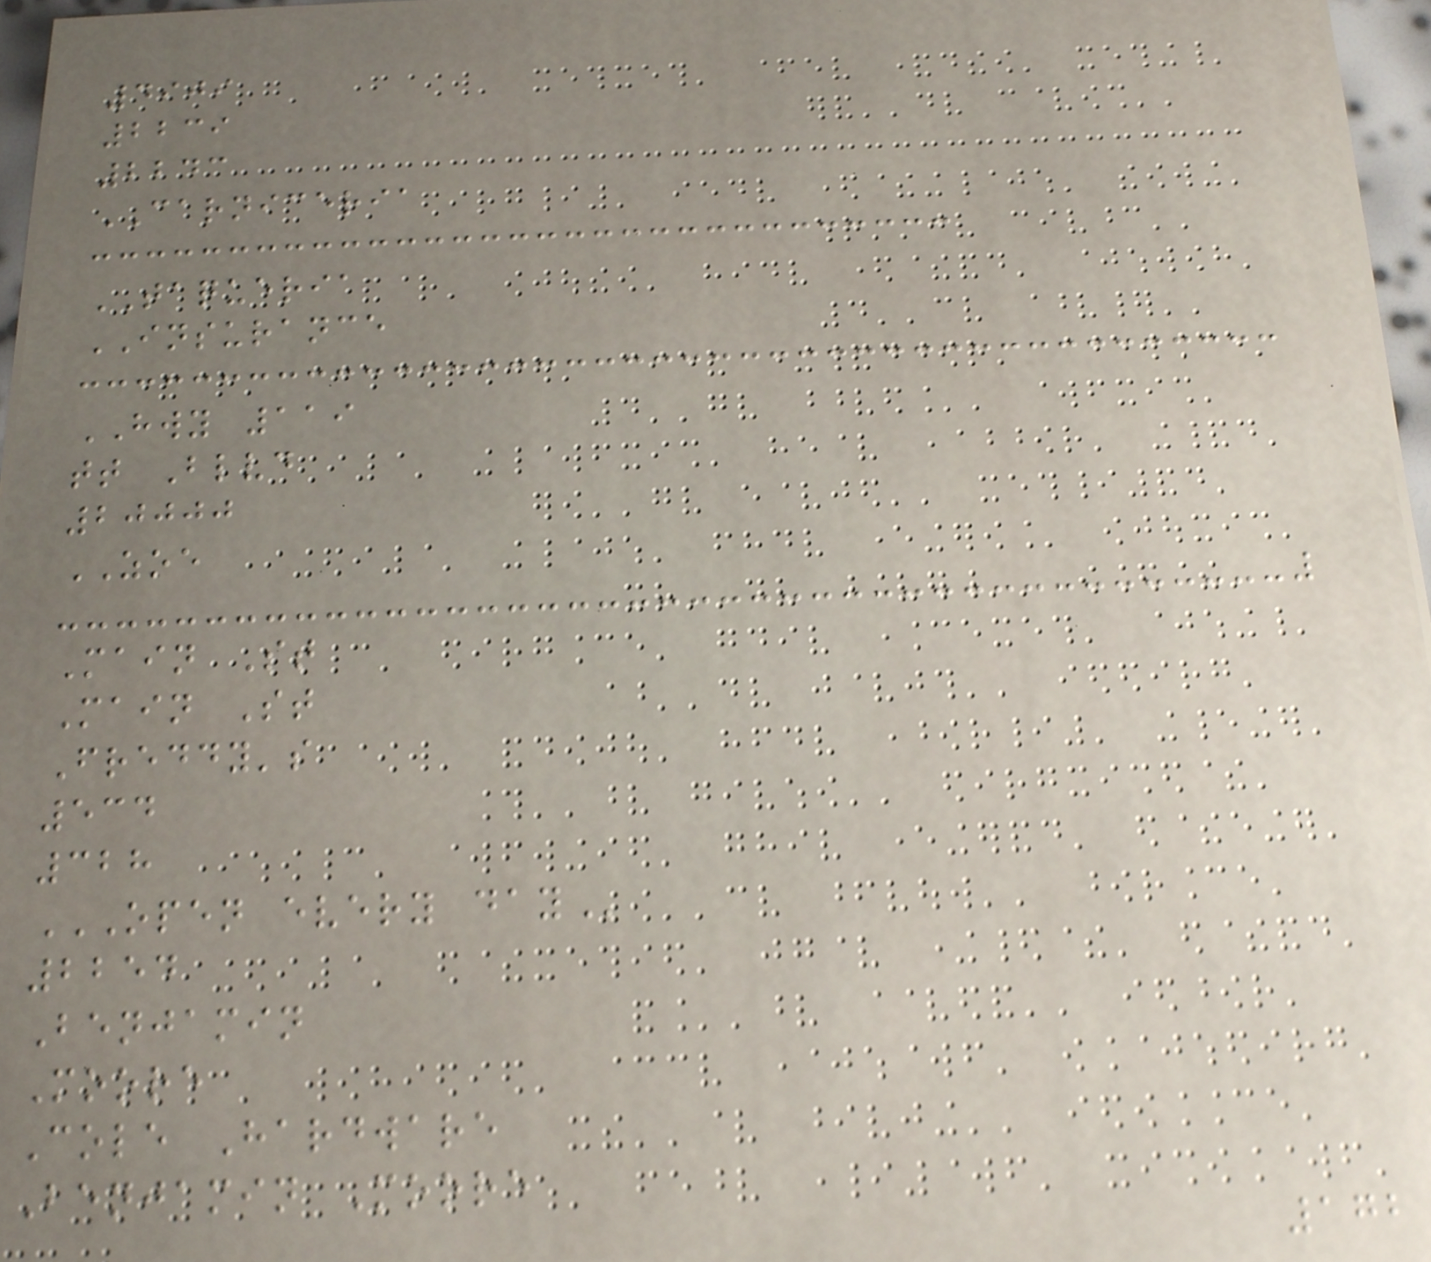4909
2239
2243
CARNICERIA
TAQUERIA
INSURANCE
HWY 119
tt Blvd
20000
ZOE
Main St
Main St
Freddy's
534
328
OPEN EVERY DAY
2254
Benjamin
Moore
Cole Hardware
Benjamin Moore
172
